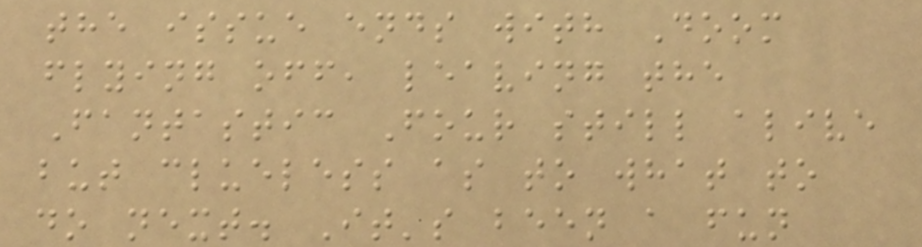the issue ends with Doom
flying off, leaving the
Fantastic Four still alive
but clueless as to what to
do next. It's been a fun
